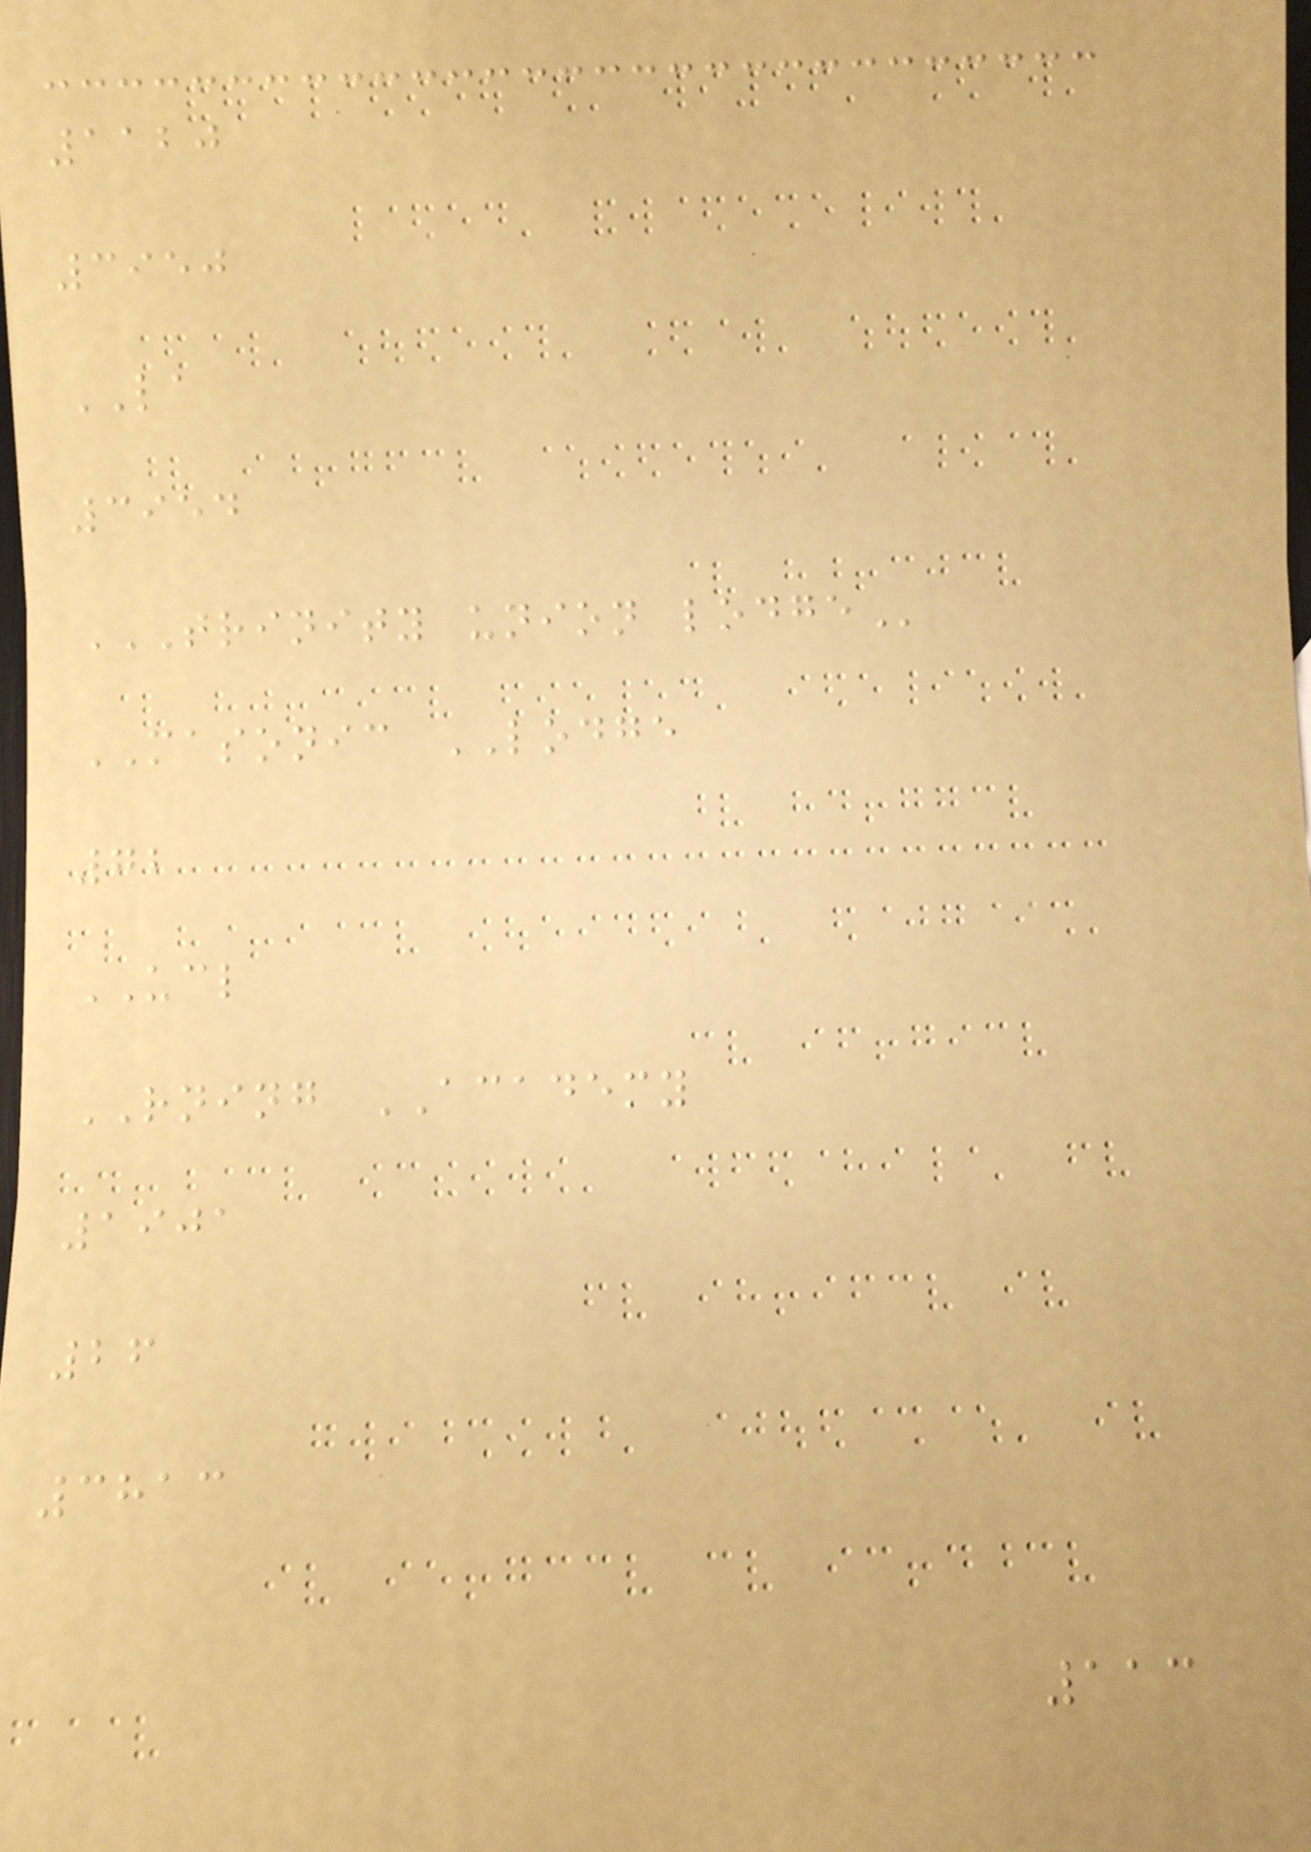1120
3950
LA
3954
TRINITY UNION LODGE
MASONIC LODGE
72
UCL
RNING ACADEMY
1901
26
3813
113
